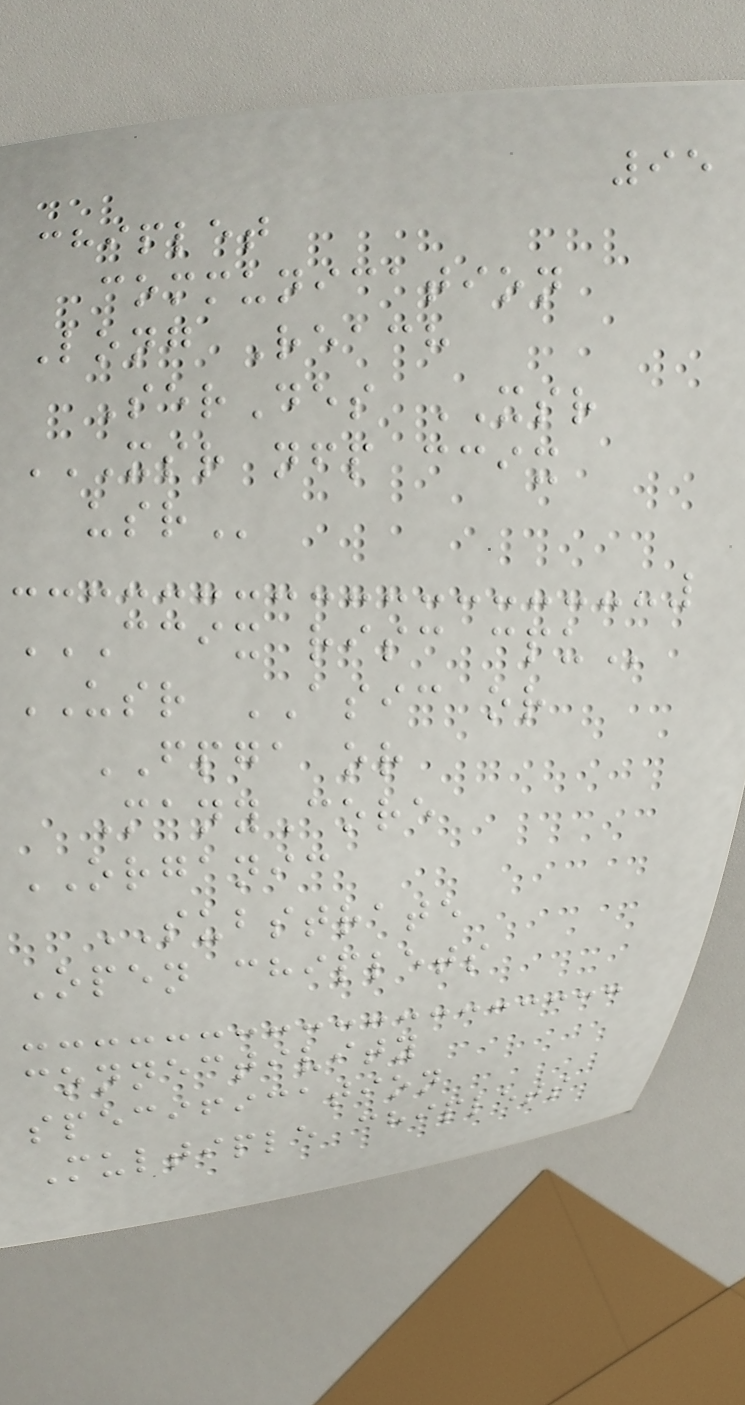95
chiplet
communication
Long Reach
SerDes XSR
XSR NFP CCIX
USR
CCIX RISC CPU
USR ASIC or
FPGA or
ManyCore
ORGANIC
SUBSTRATE
Open chiplets
connectivity
specification
Multiple chiplets
